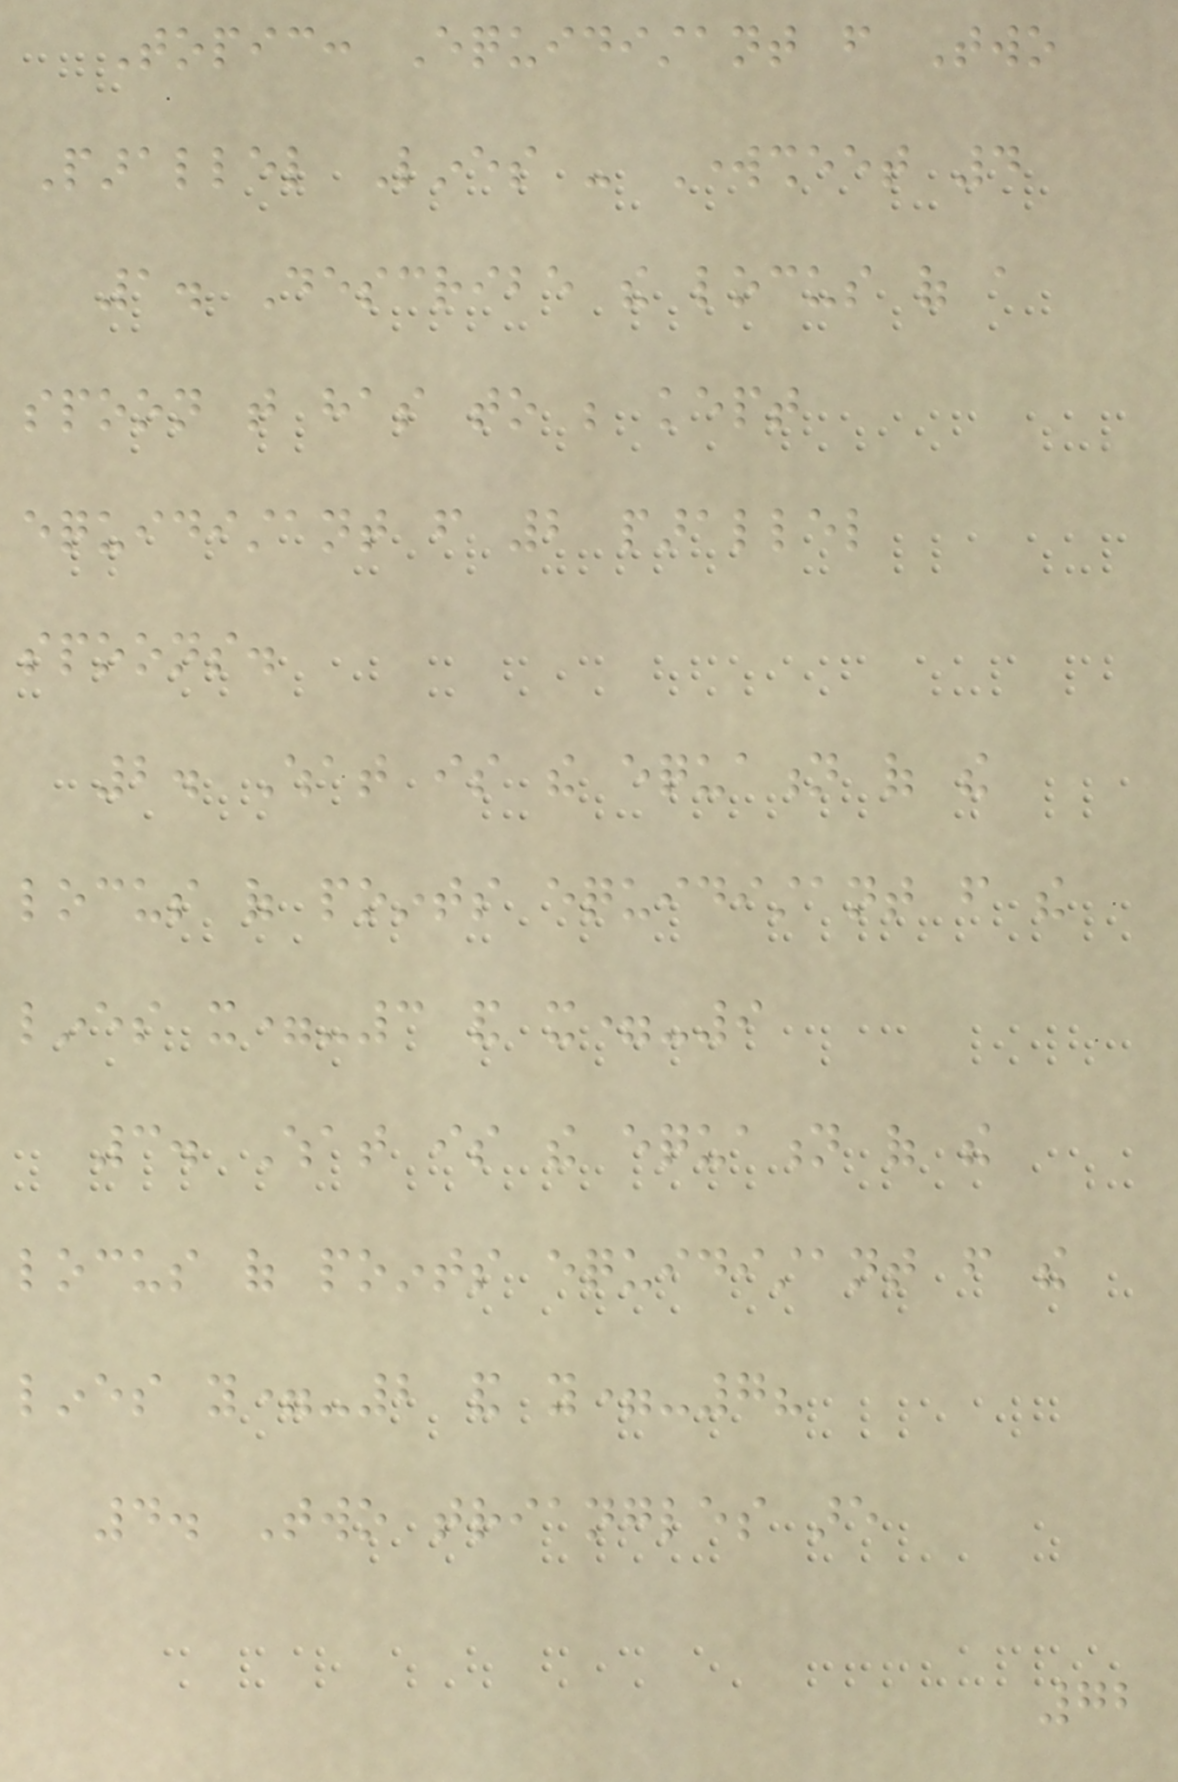Topic: Equidistant from Two
Parallel Lines - Worksheet 4
1. Describe the locus of a
spoon that has to be kept
equidistant from 2 parallel
spoons.
2. What is the equation of the
locus of points equidistant from the
lines x=-3 and x=-9
3. What is the equation of the
locus of points equidistant from the
lines y=-2 and y=-7?
4. Two triangles are
72
